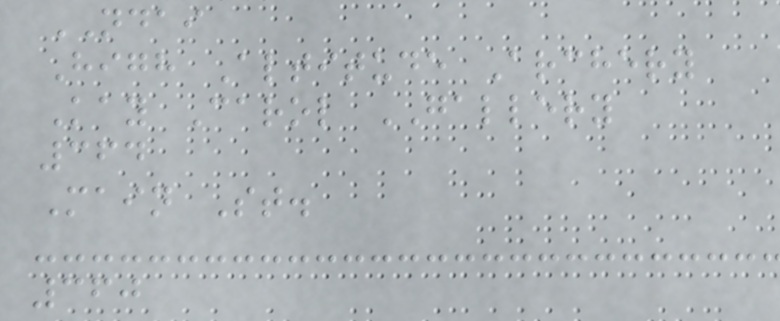NDAI
High Altitude Archery
Kay Carol GALLERY
364
Main St.
360
